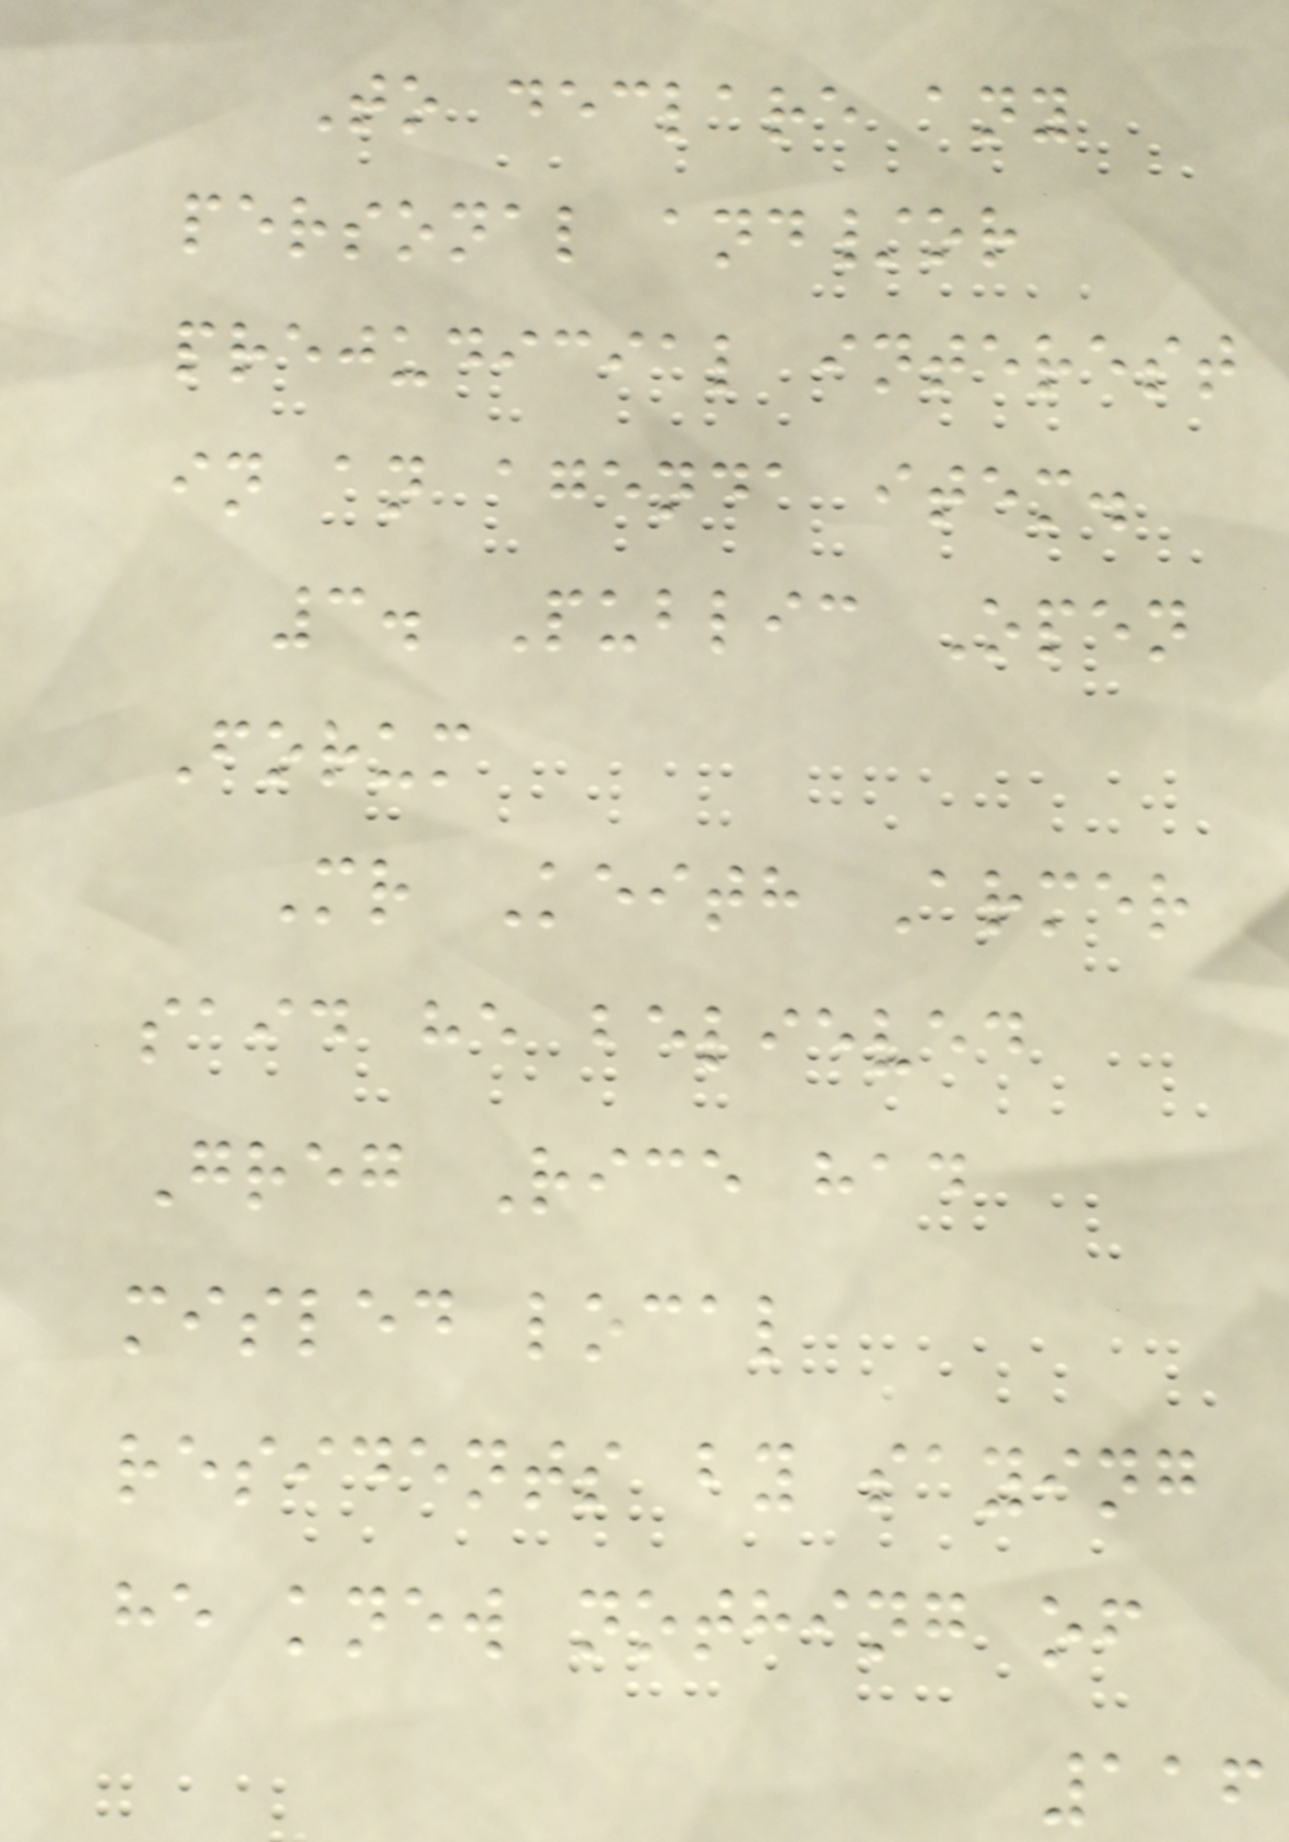To declare any
personal and/or
prejudicial interest
in an agenda item.
3. Public Open
Forum
Mr Keith Armer
said he believed
Greg Rice had
misled local
residents by saying
he knew nothing of
116
